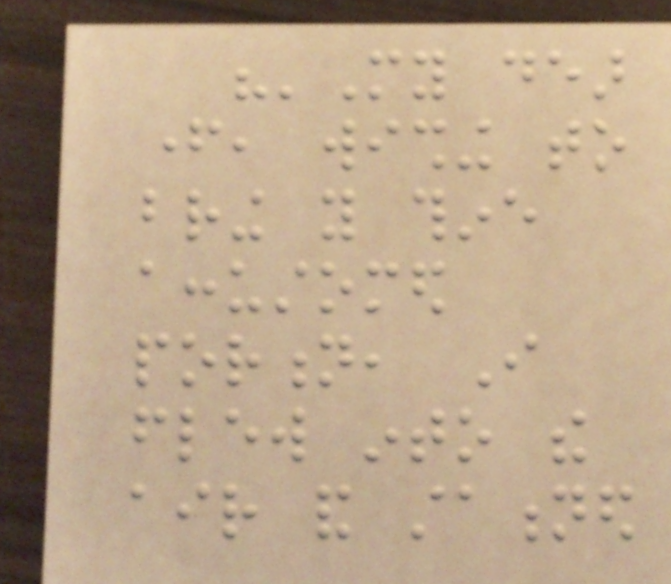"'My dear
father, wishing to
bring you thine
accustomed
portion, I
flew into the
air and stationed
